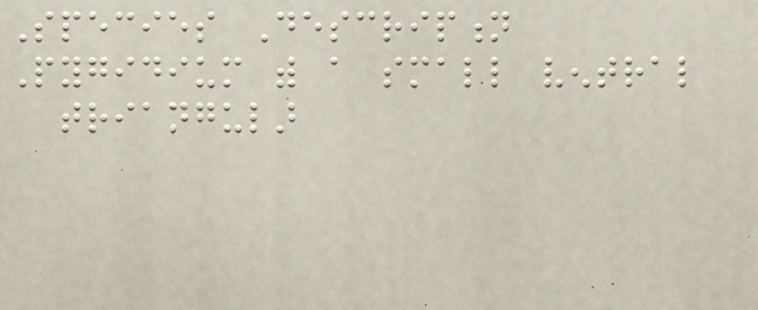Species Description
Pygidium with a small ventral
triangular
